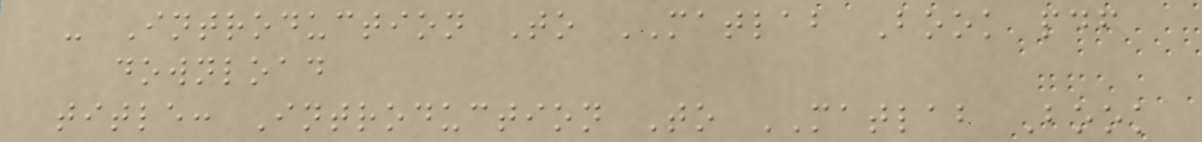- Introduction To MATLAB Book pdf
download
title: Introduction To MATLAB Book
